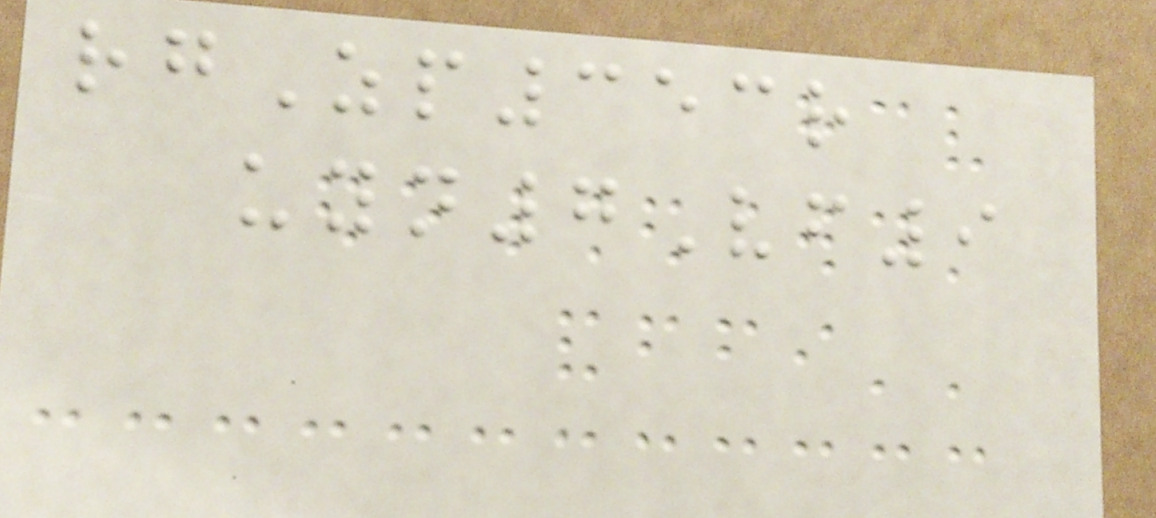rgZp353r
uyn7Vf9
